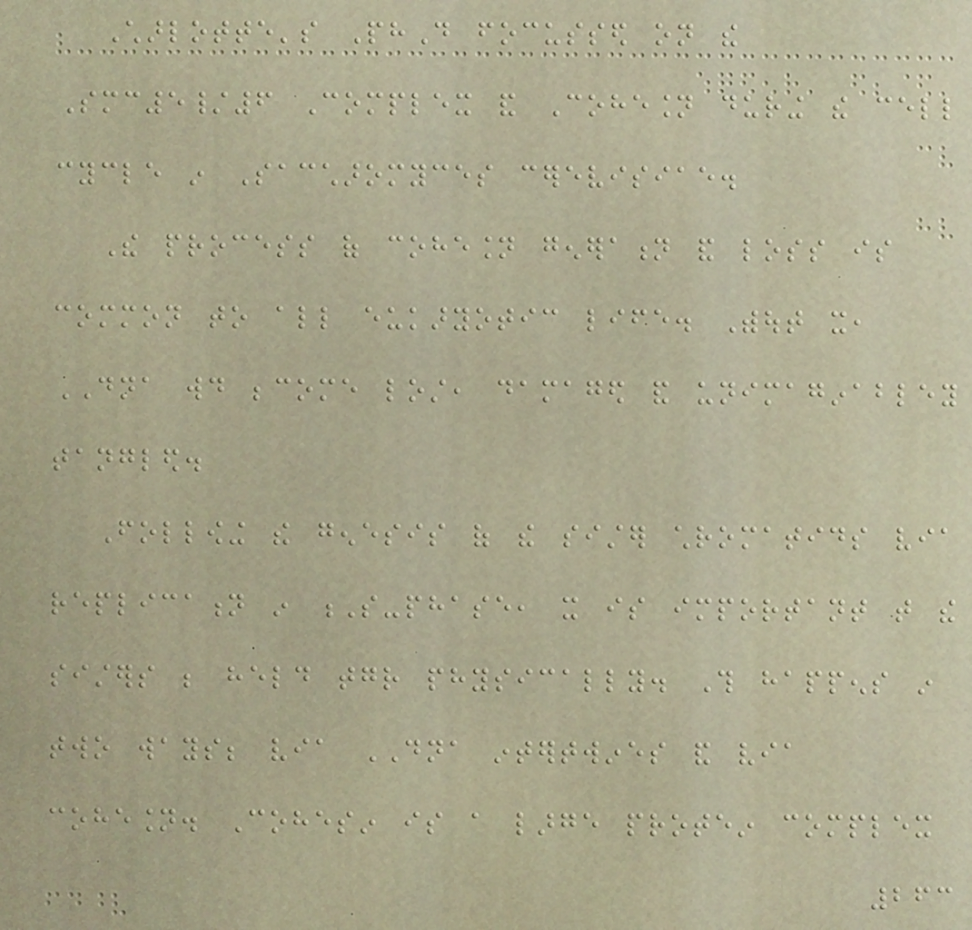Charlotte's PhD focussed on the
Smc5/6 Complex and Cohesion during the cell
cycle in Saccharomyces cerevisiae.
The process of cohesion generation and loss is
common to all eukaryotic life. Without it,
DNA would become lost, damaged and unimaginabley
tangled.
Following the genesis of the sister chromatids via
replication in S-phase, it is important that the
sisters be held together physically. This happens in
two ways; via DNA intertwines and via
cohesion. Cohesin is a large protein complex
263
